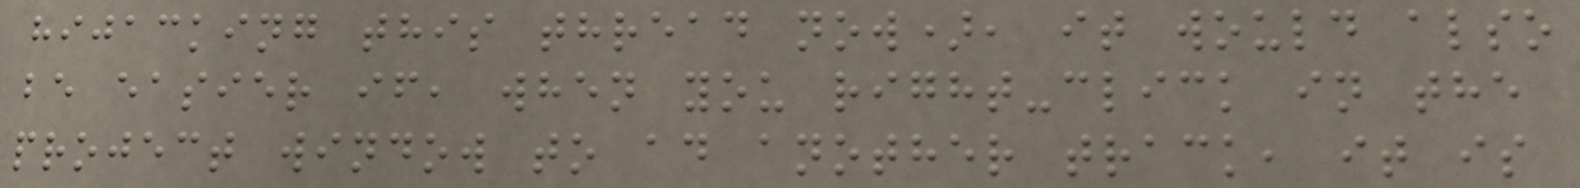hijacking this thread now), it would also
be easier if, when you right-click in the
project window to ad another track, it is
